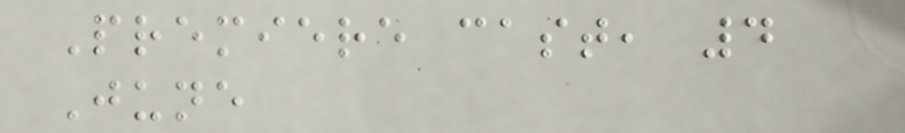Premiere cast, 4
June
